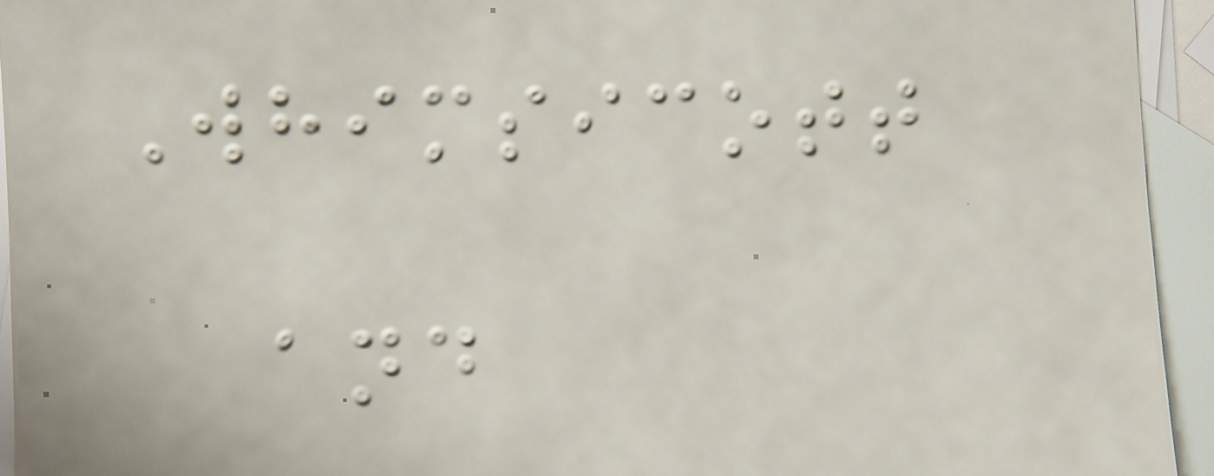Whimsicott
and
